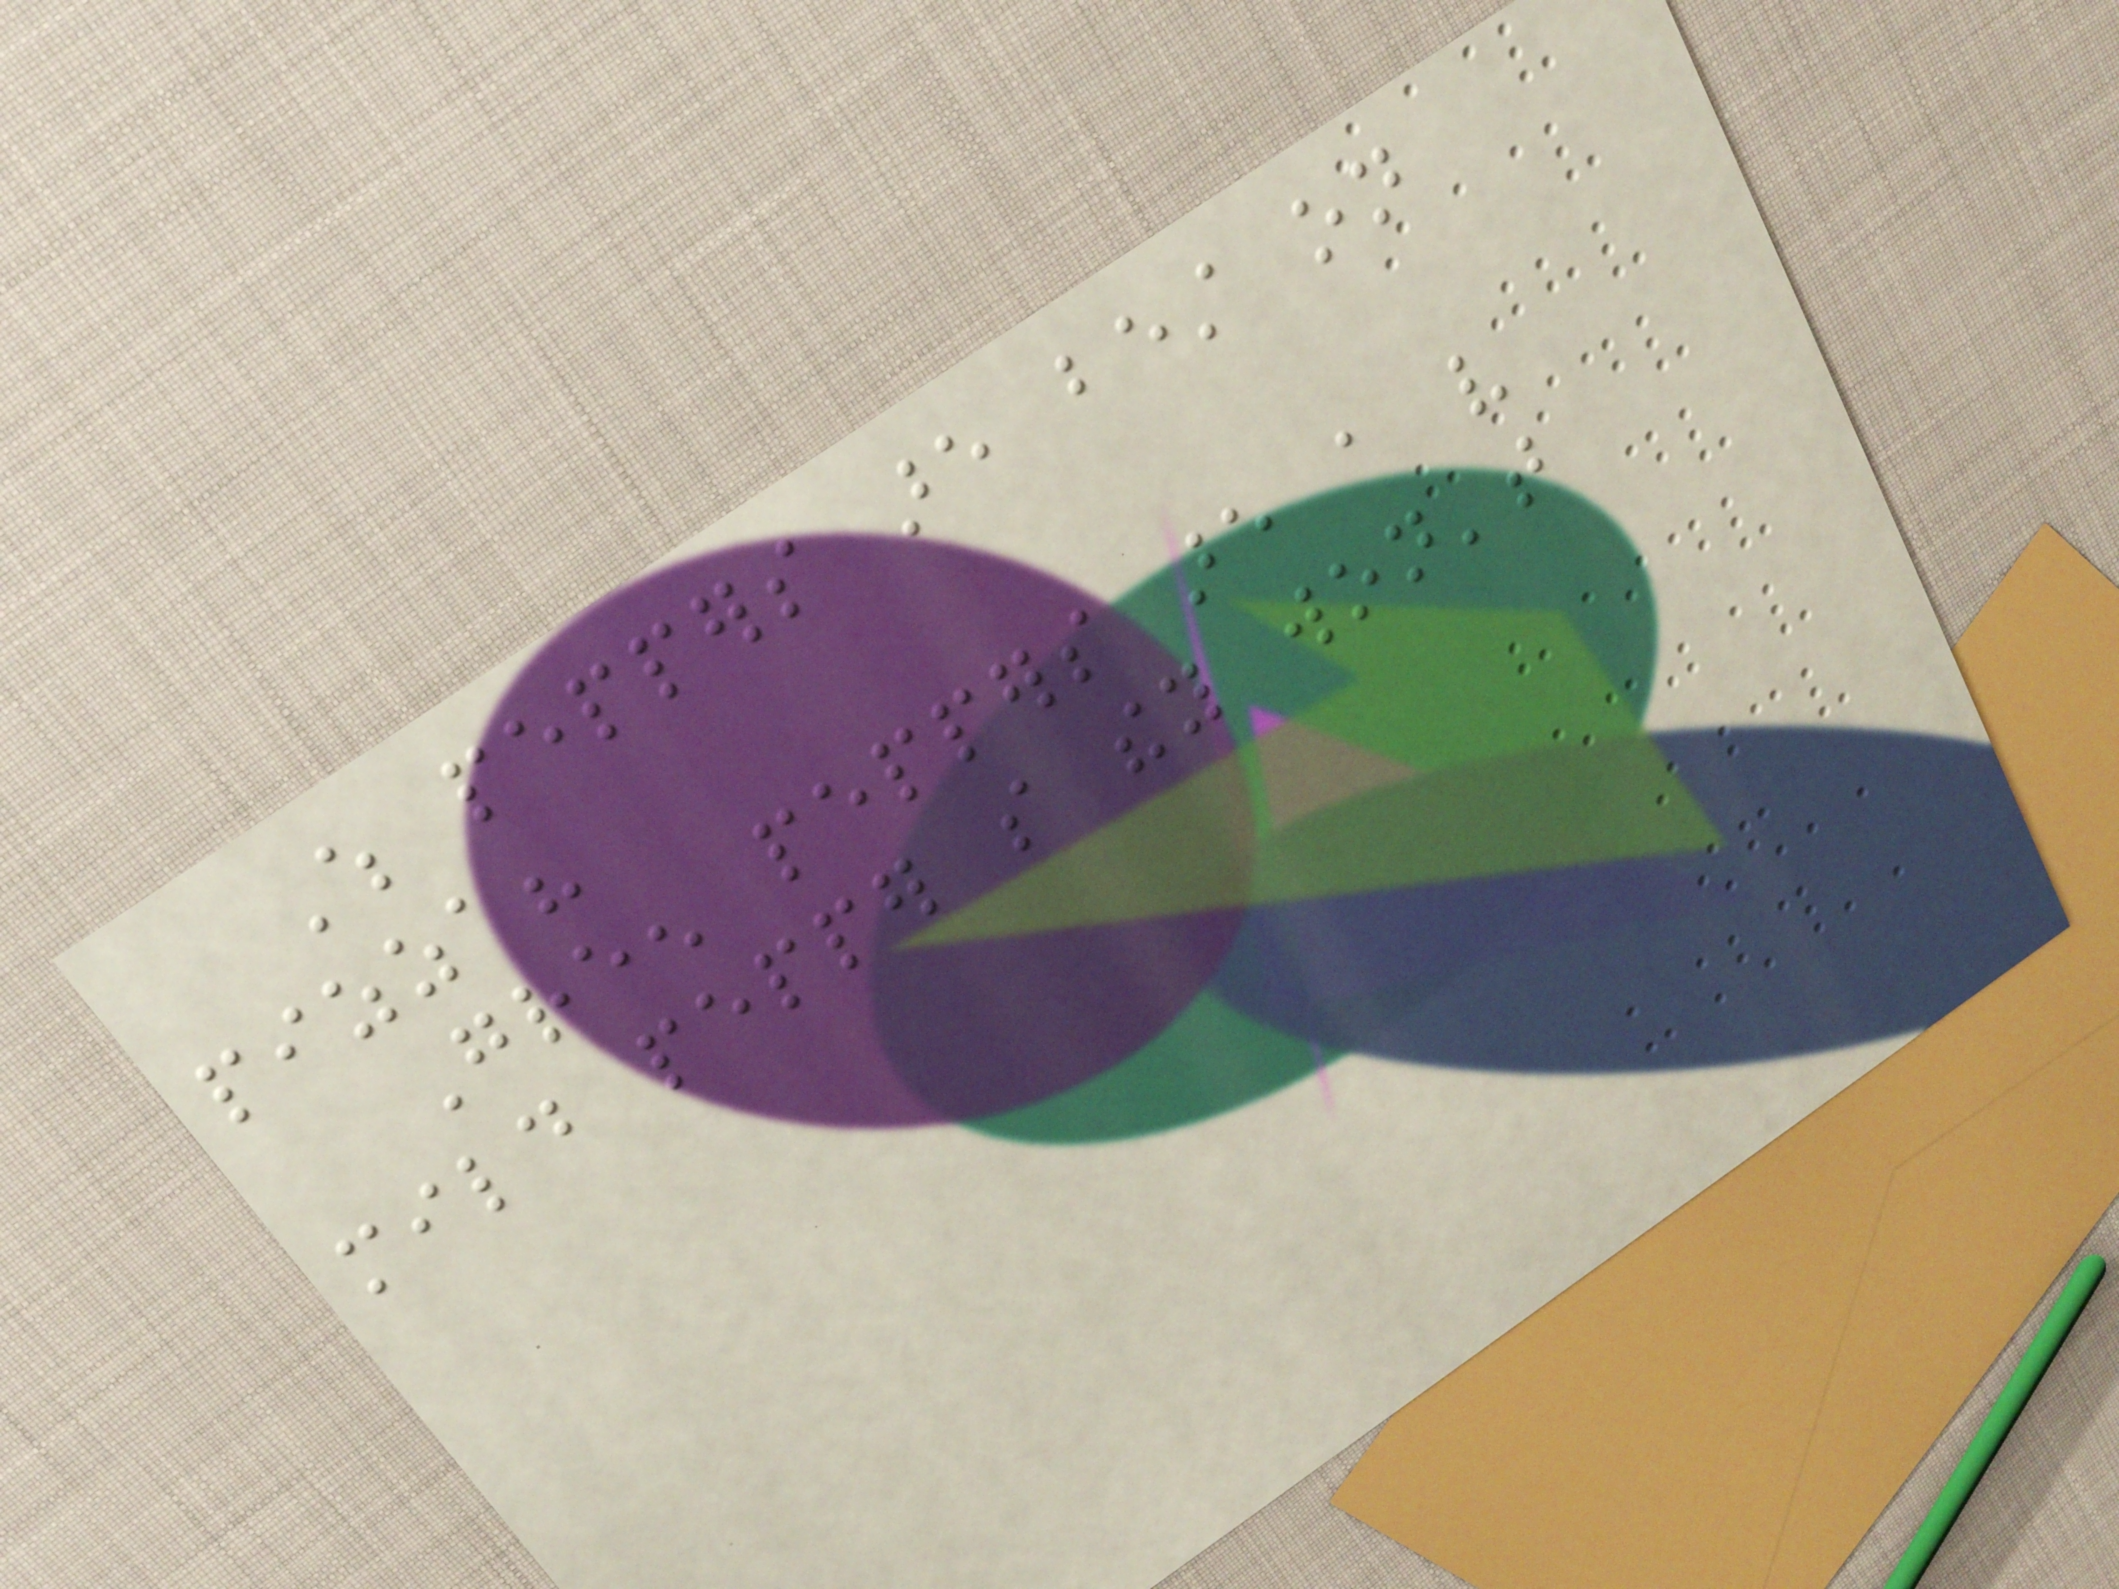Which peppers are best on
pizza?
Green peppers are a very
mild pepper so they won't
